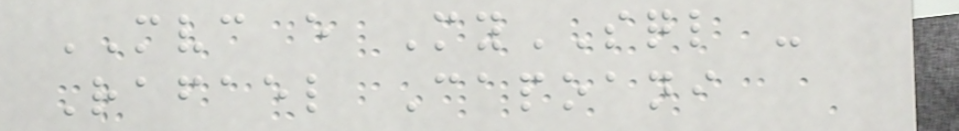MVC e MySQL -
Rafael Capoani
